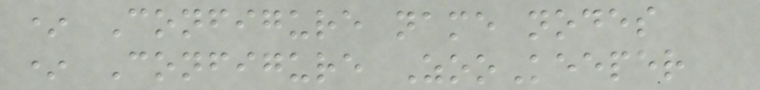* Configure name nodes
* Configure ZooKeeper
